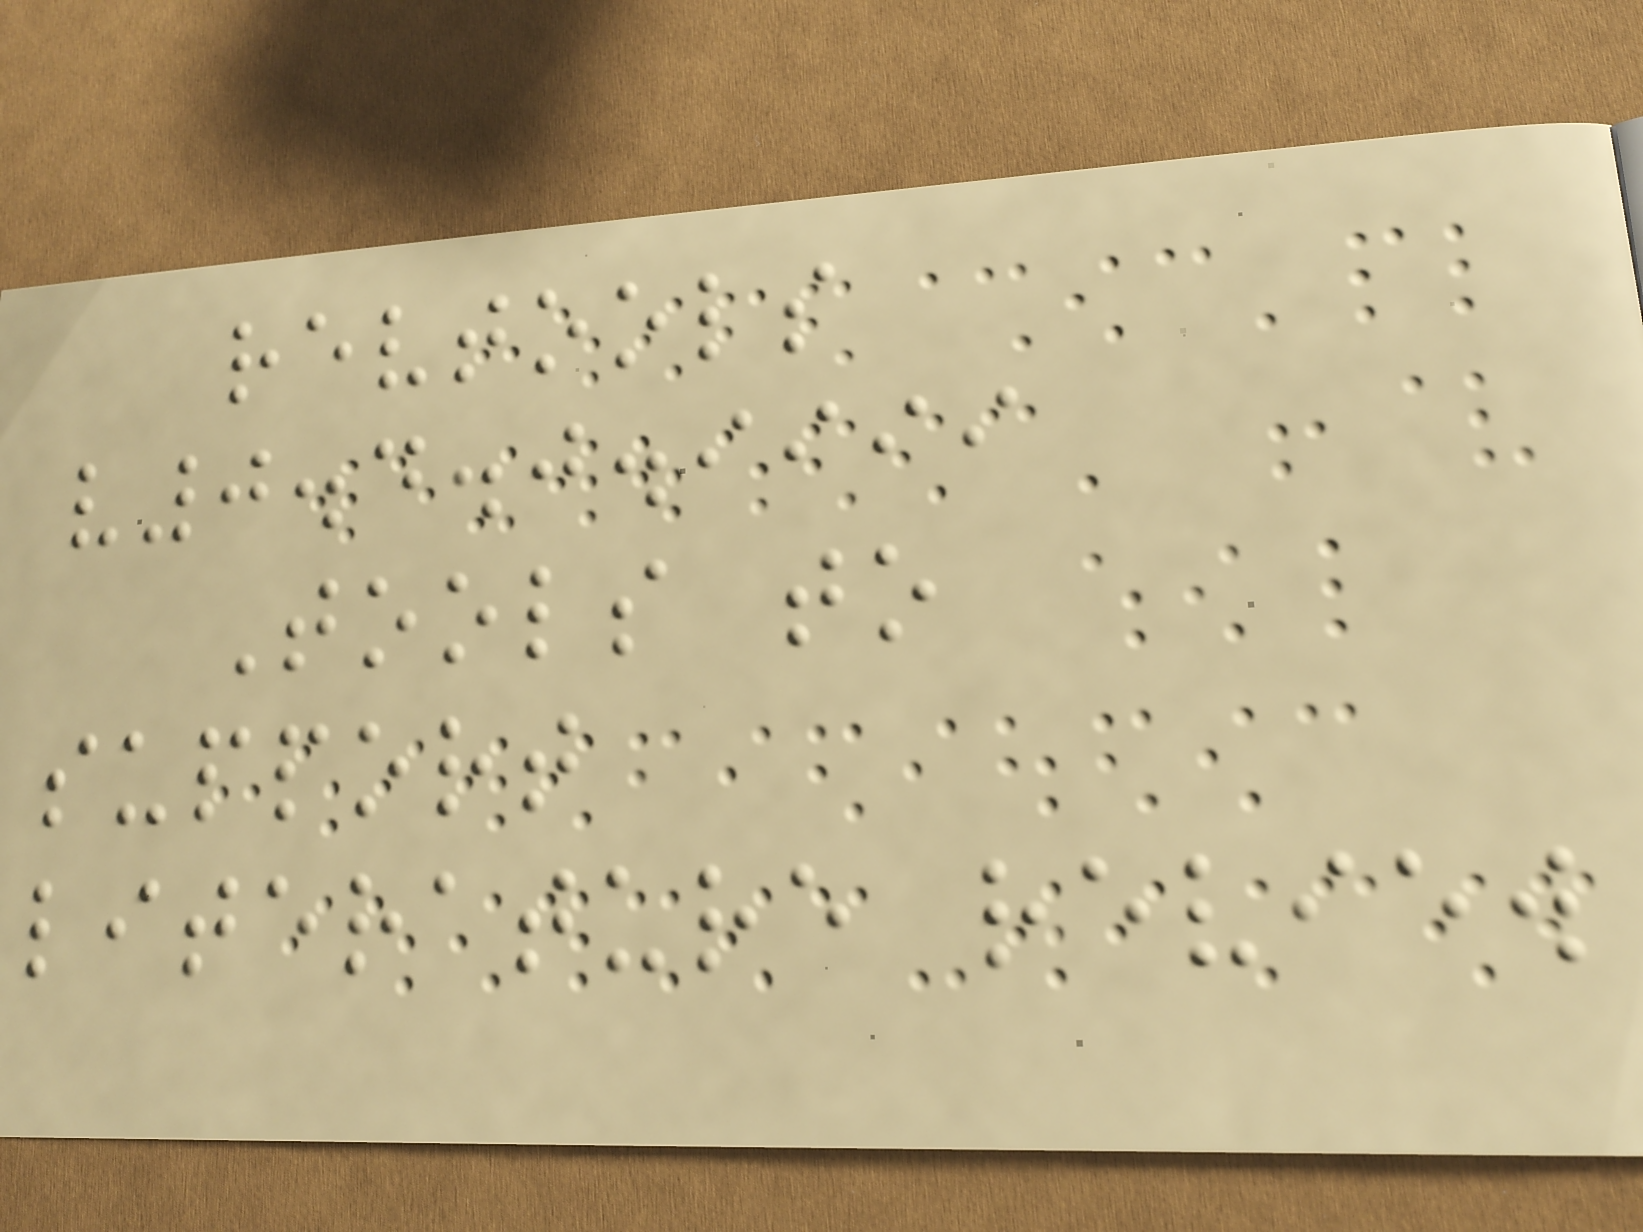revtools
v0.4.0.9999
Tools to
support
literature review
